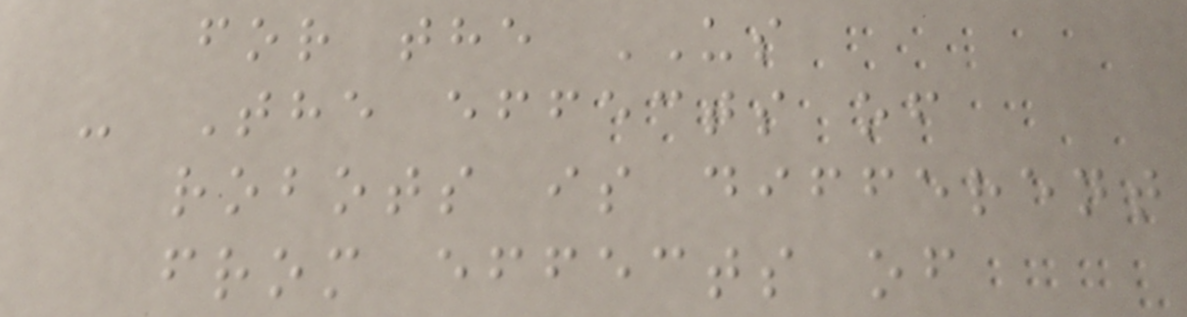for the US
- The effects of
robots is different
from effects of
